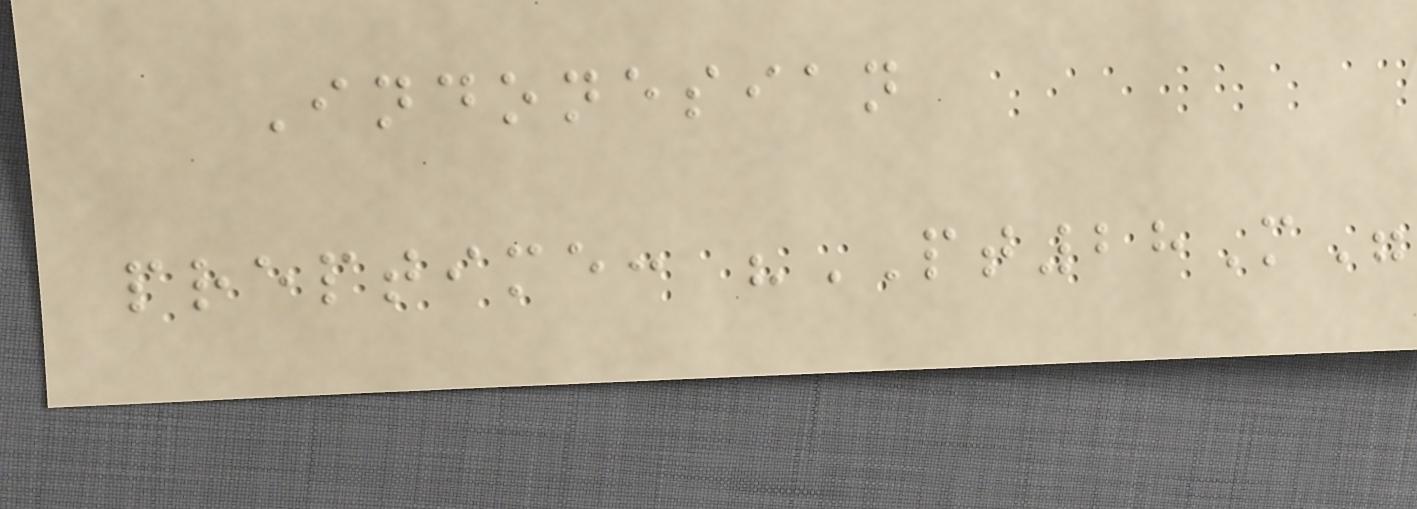Indonesian
preptime: "PT28M"
